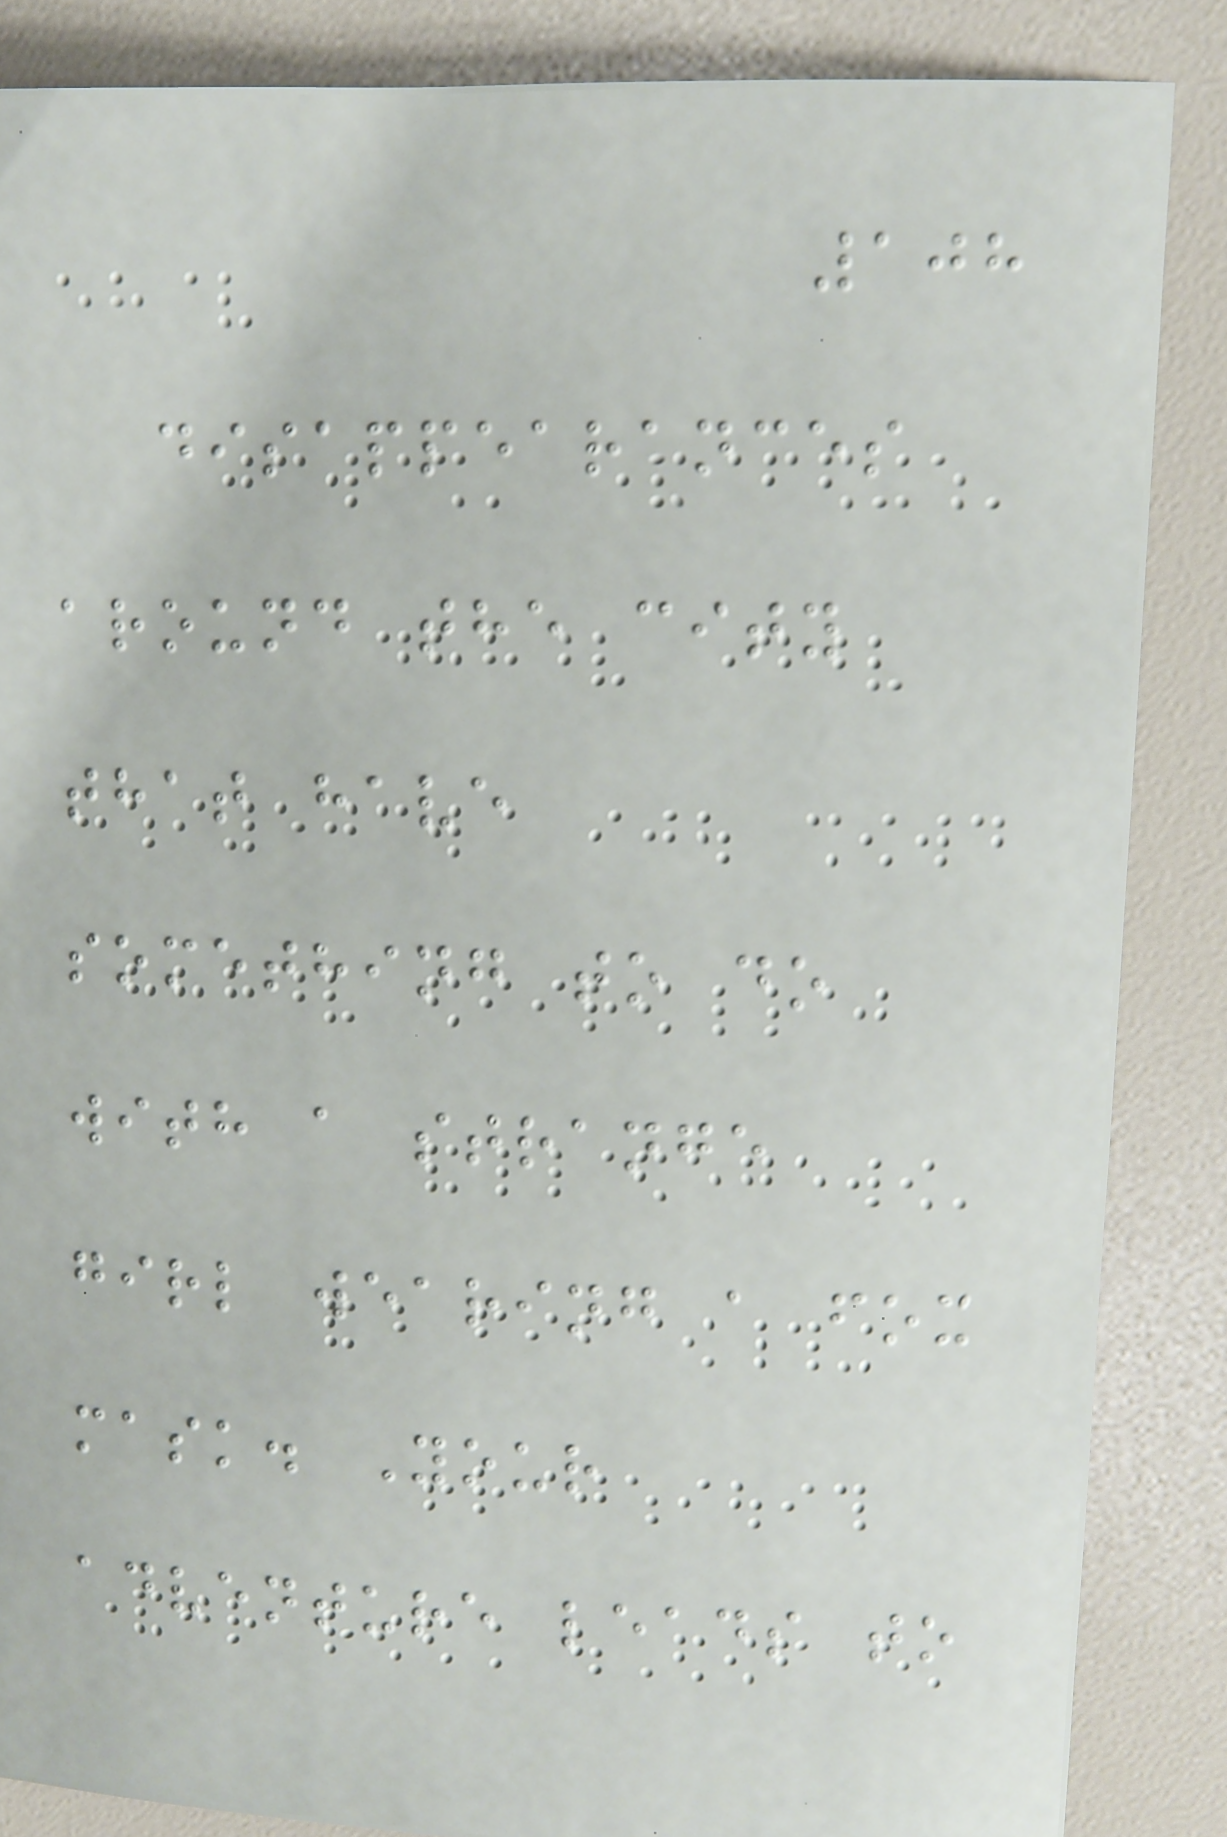108
disappearances
around the city
that have
something to do
with a strange
girl wearing a fox
mask. Your
adventure leads to
